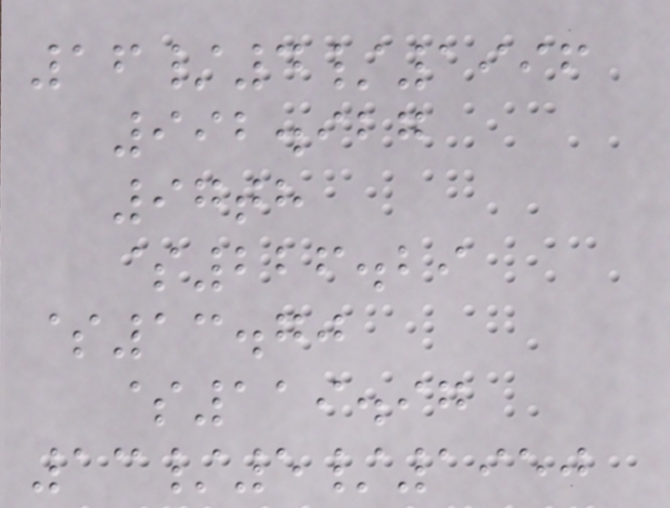16/4/1996
992.927
97th
$226.29
$13.70
$119.97
13/5/1950
